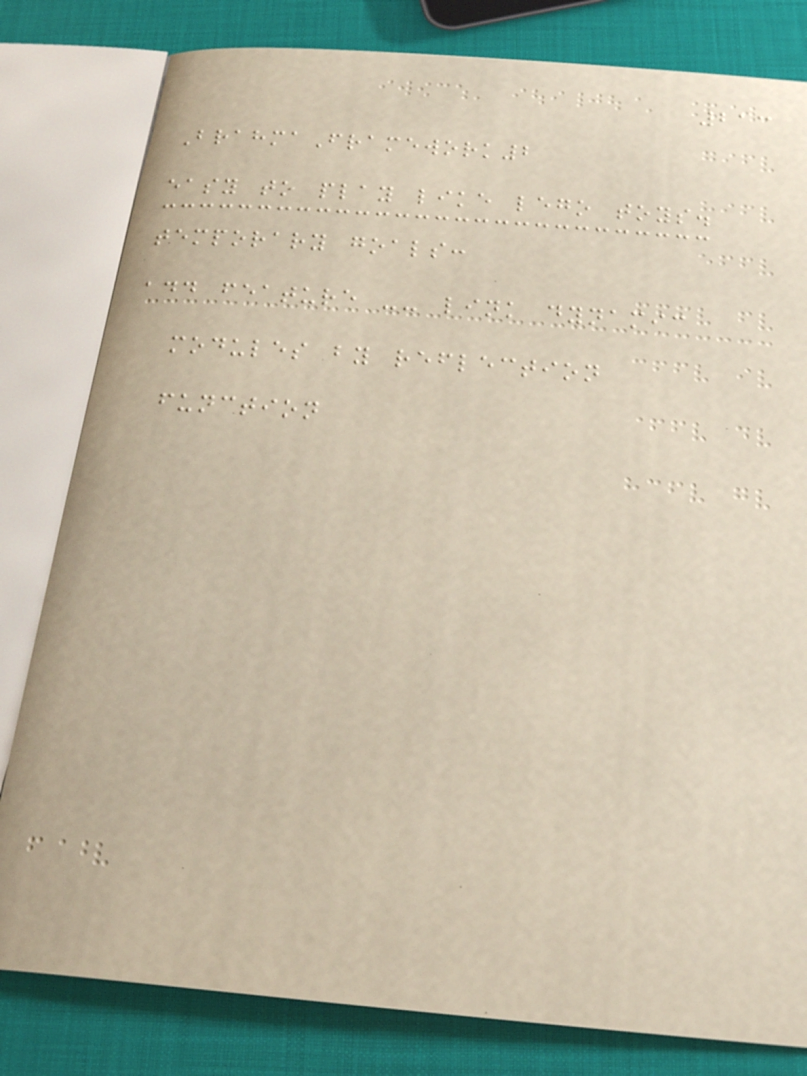213
BrahmaFramework2
easy to play like lego toys.
temporary goals:
add feature -- link dynamic
modules by reflection
function
